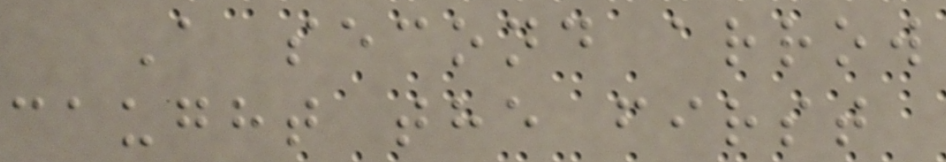A second arrow
caught the first
